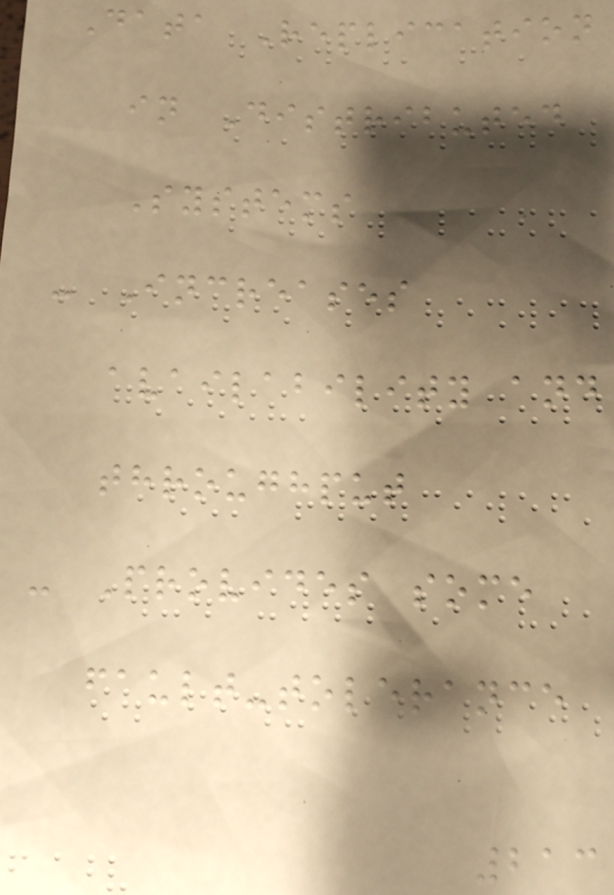Data Replication
in Distributed
Systems
- Increases
availability and
throughput
- Provides some
fault-tolerance
213
